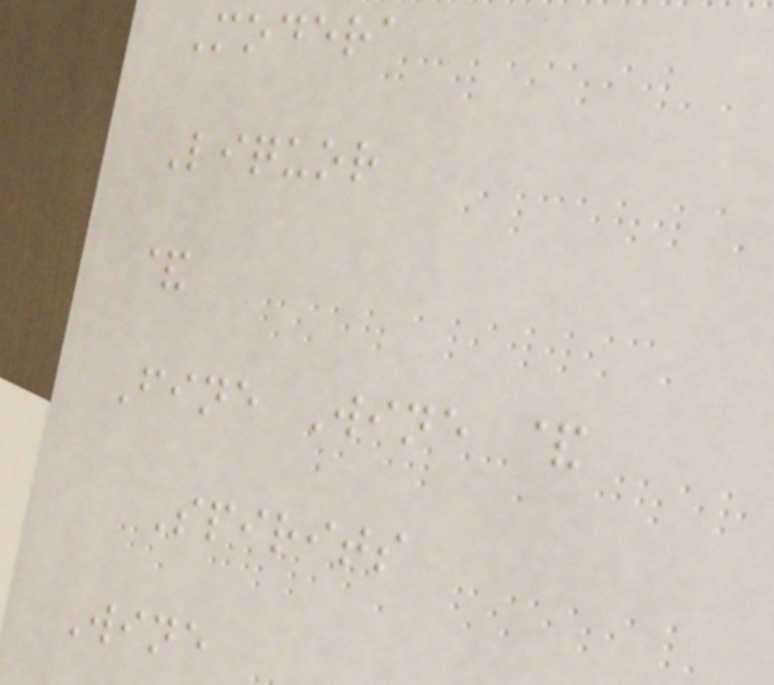Modera
Liquor
&
Fine Wine &
Spirits
Wine
